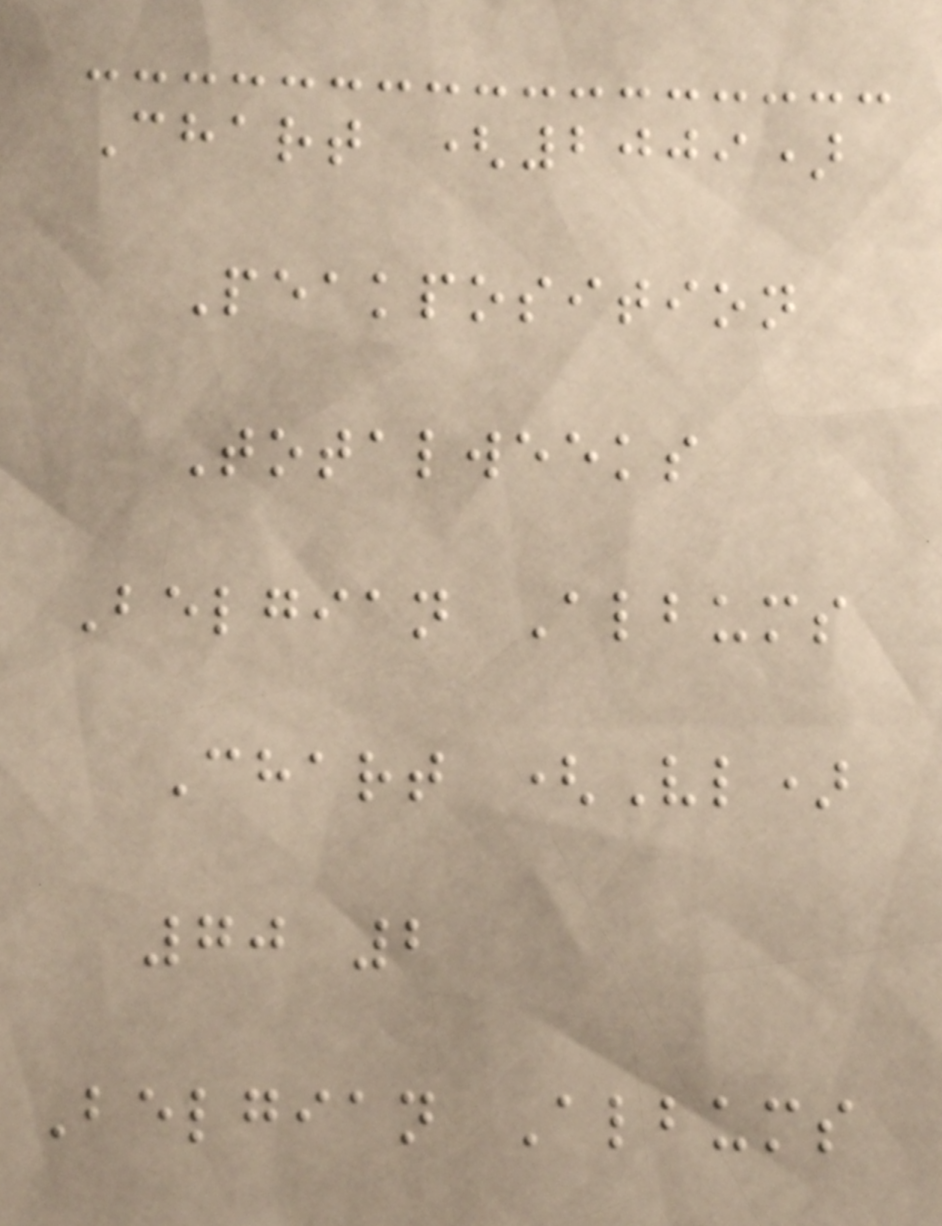Chart (2009)
Peakposition
Totalweeks
Belgian Albums
Chart (Vl)
70 2
Belgian Albums
